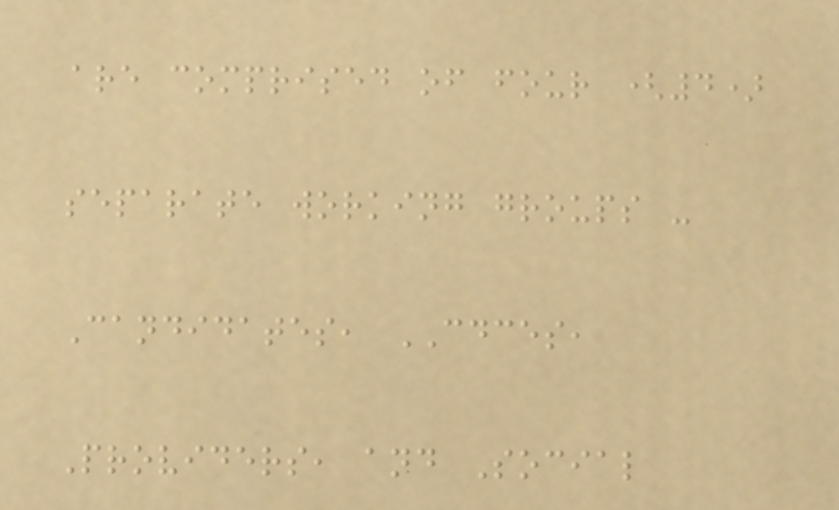are comprised of four (4)
separate working groups -
Candidates, CDCES,
Providers, and Social
